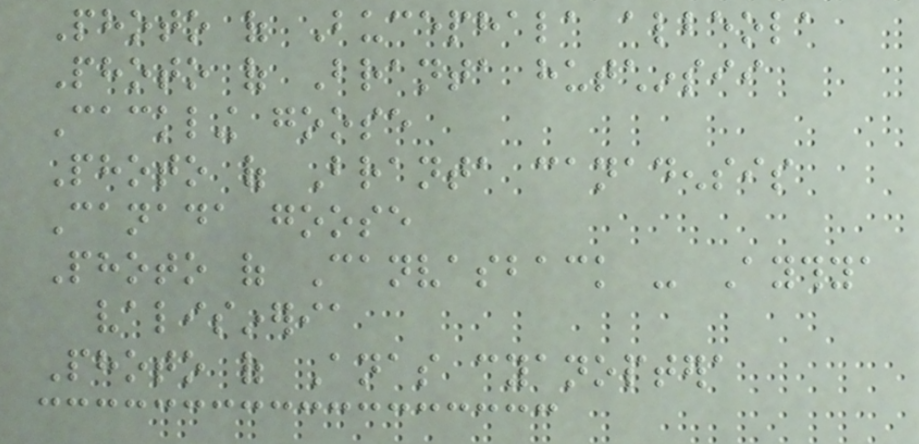Photo of Bucephala albeola
Photo of Branta hutchinsii
Cackling goose
Photo of Branta canadensis
Canada goose
Photo of Canvasback - Aythya
valisineria
Photo of Anas cyanoptera
